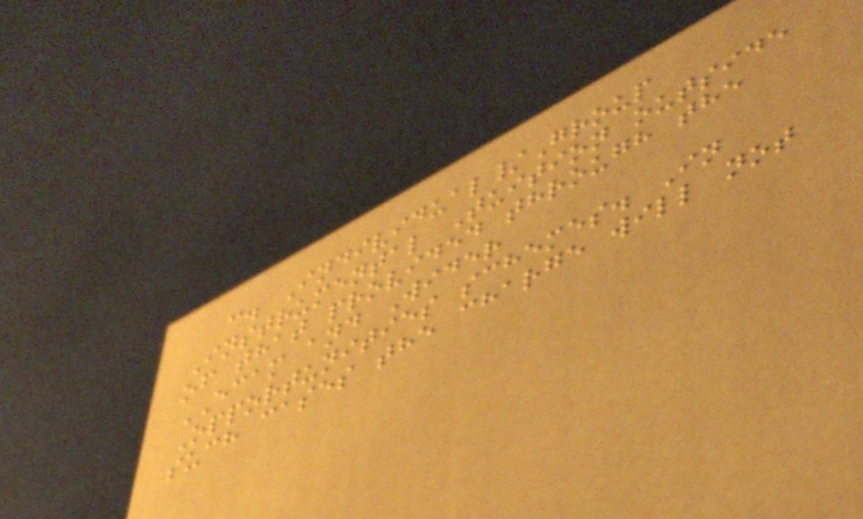c. Individual/Group
Instrumental Tuition outside
of that provided through the
ECAM and Wider
Opportunities schemes. In
such cases the charge will not
